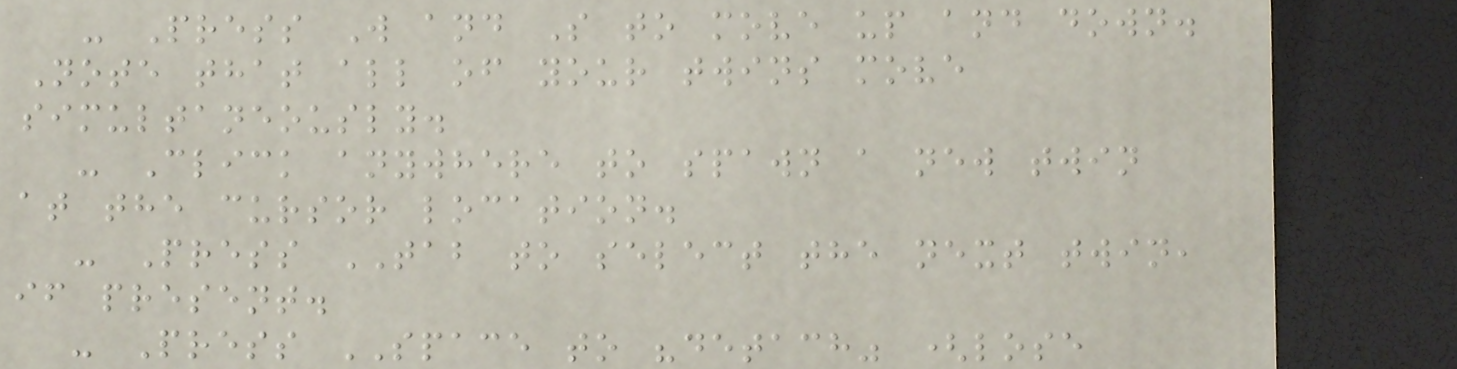- Press W and S to move up and down.
Note that all of your twins move
simultaneously.
- Click anywhere to spawn a new twin
at the cursor location.
- Press TAB to select the next twin,
if present.
- Press SPACE to "detach" (lose
